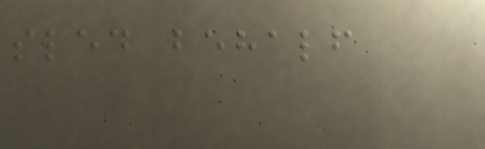sled behalf
